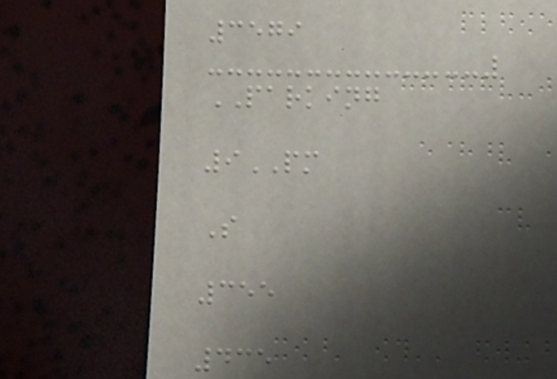3579
PARKING
9PM
S
355
435
